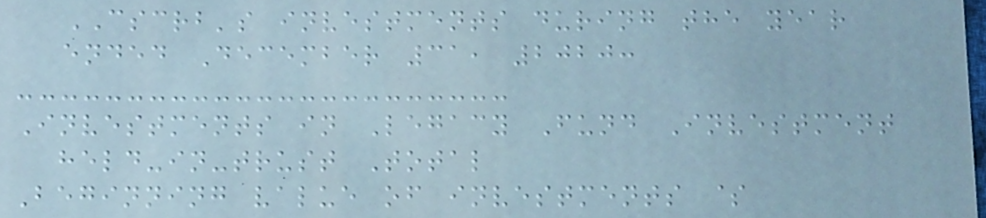CSCRB's investments during the year
ended December 31, 2020:
Investments in Legacy Fund Investment
held-in-trust Total
Beginning value of investments $
